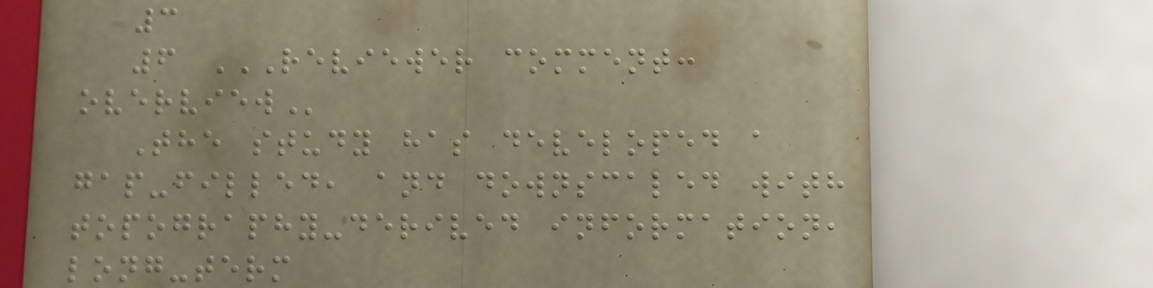3
6 REVIEWER COMMENT:
OVERVIEW
The study has developed a
gap-filled, and downscaled with
topography-derived information,
long-term
